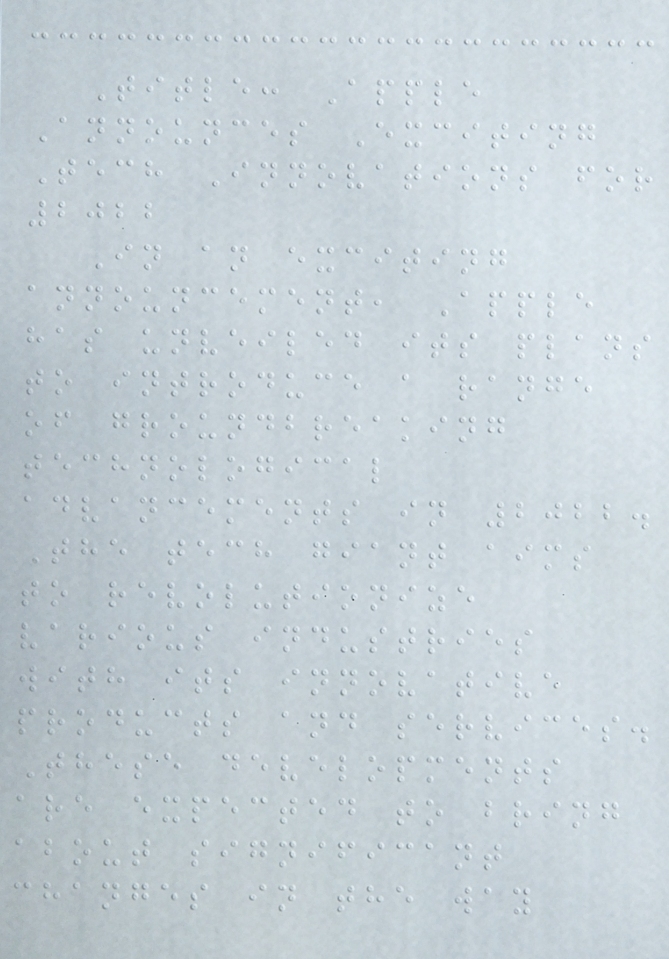Title: Apple
Announces Exciting
Tech Innovations for
2022
In an exciting
announcement, Apple
has unveiled its plans
to introduce a range
of groundbreaking
technological
advancements in 2022.
The tech giant aims
to revolutionize
various industries
with its innovative
products and services.
These developments
are expected to bring
about significant
changes in the way
